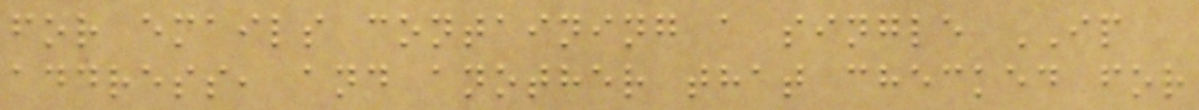for emails containing a single IP
address, and another that checked for
